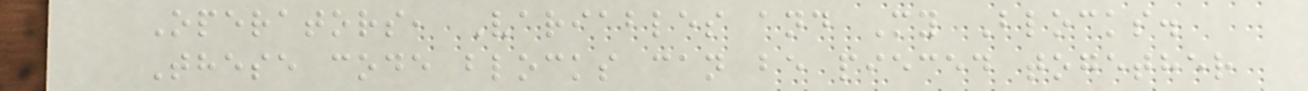Operators, Variables and My Blocks.
These code blocks can be pieced together
